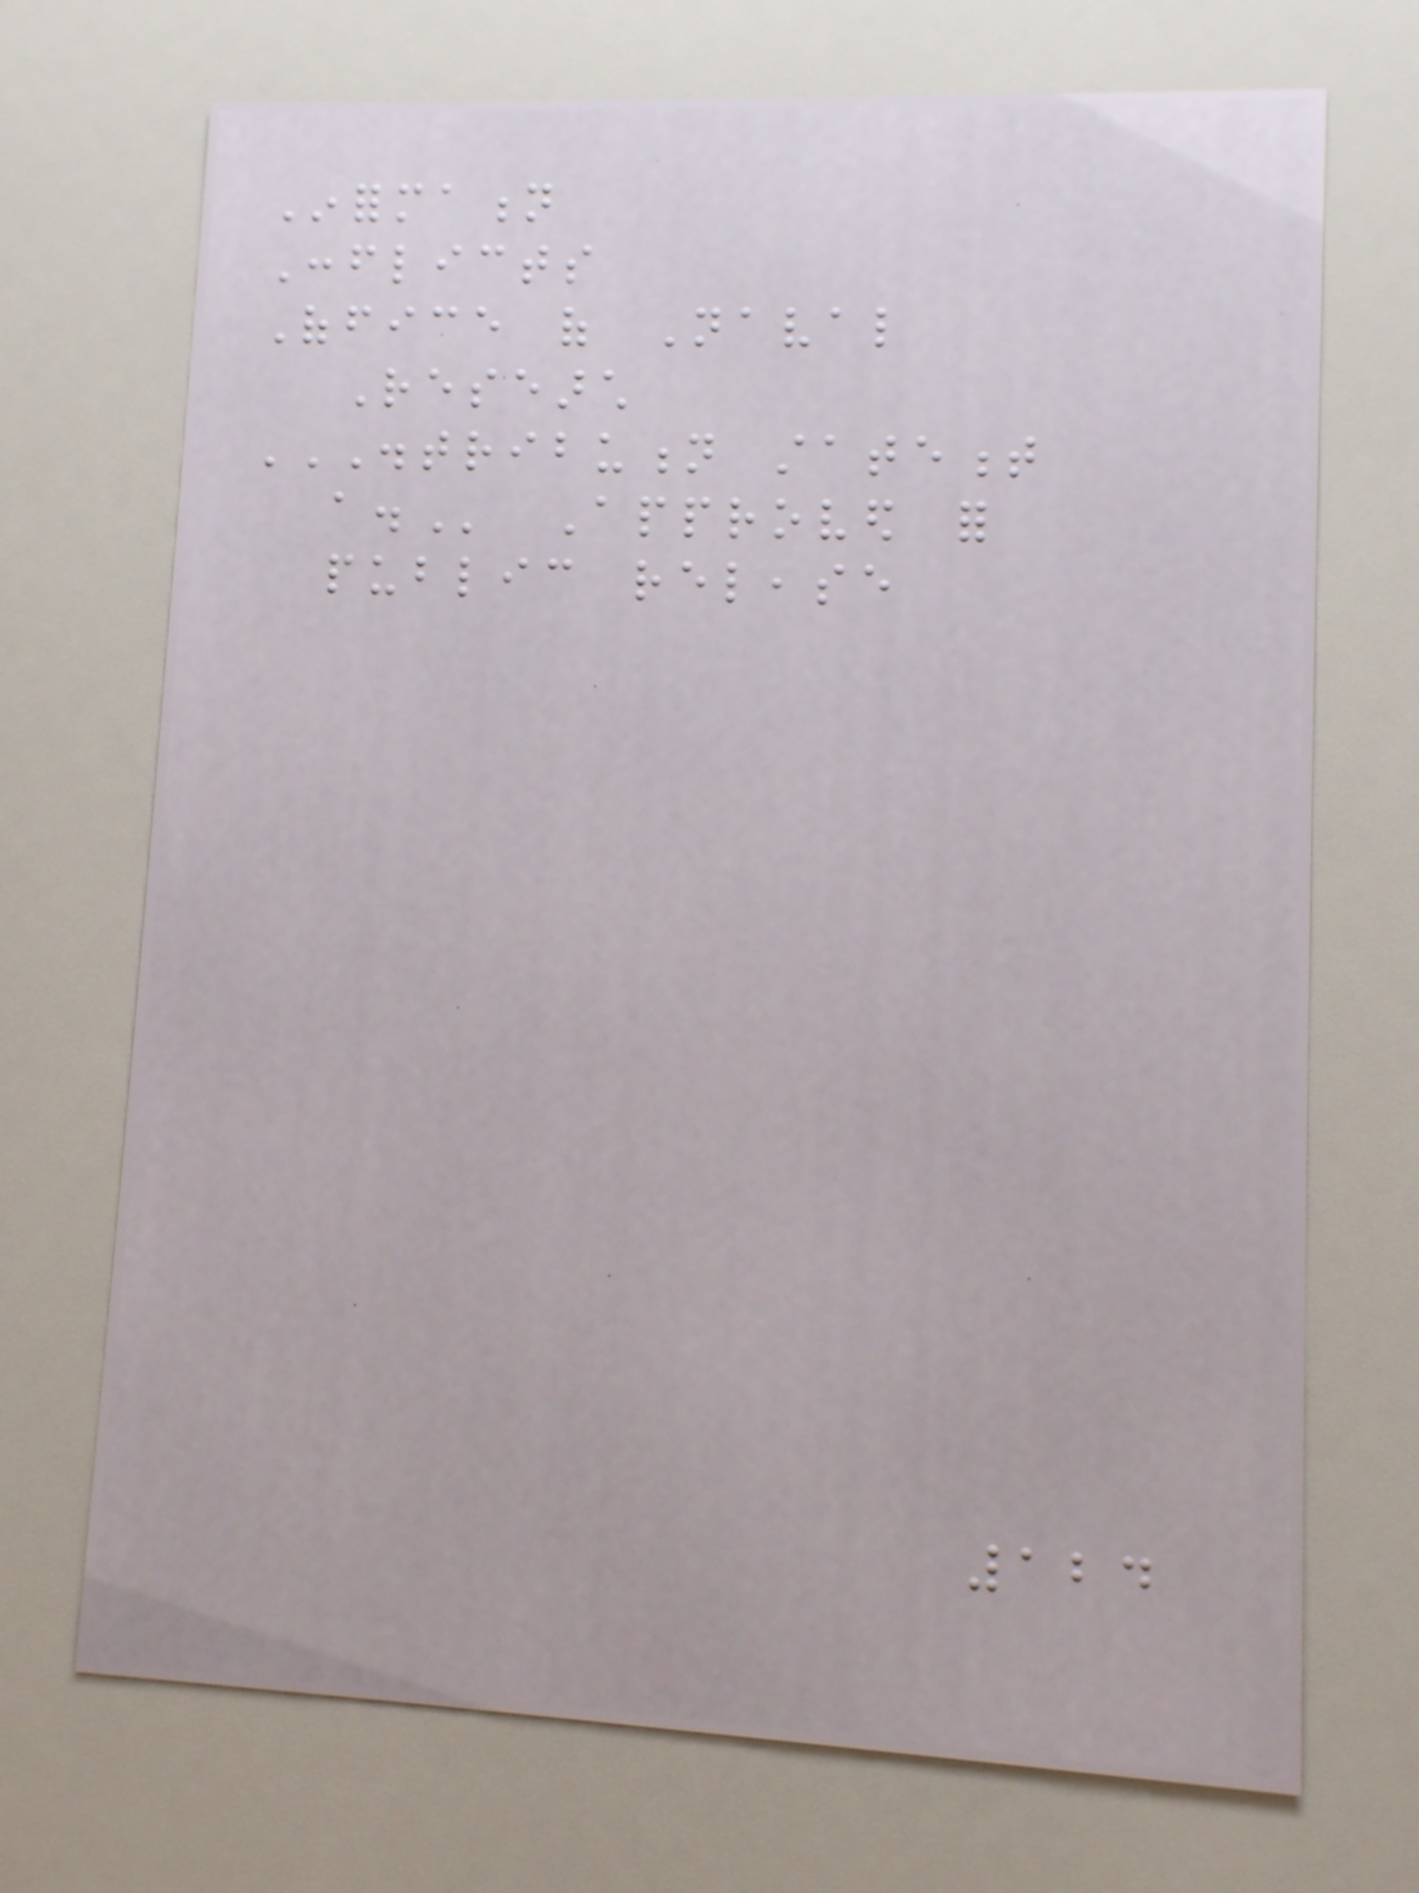Information
Conflicts
Office of Naval
Research
DISTRIBUTION STATEMENT
A. Approved for
public release
124
